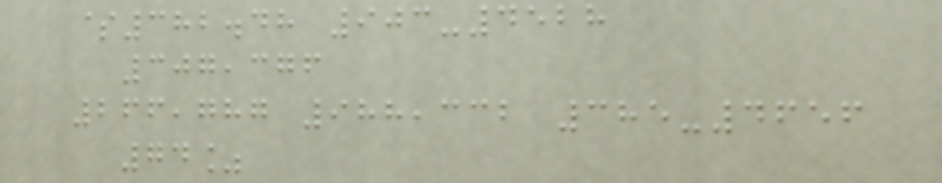$382.48 903-4528
307,376
266,787 988,332 385-4656
74%
